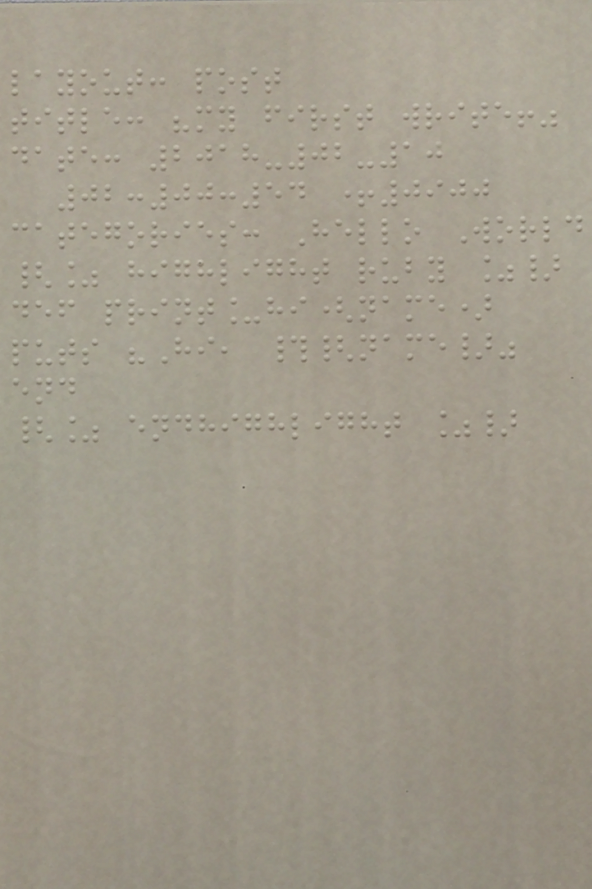layout: post
title: "my first write!"
date: 2018-02-10
02:00:54 +0900
categories: Hello World
{% highlight ruby %}
def print_hi(name)
puts "Hi, #{name}"
end
{% endhighlight %}
